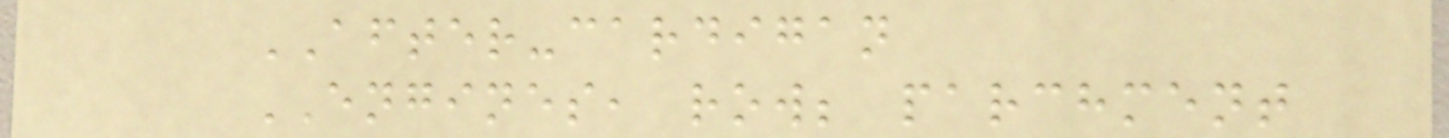AFTER-cardigan
ENGINES, row; parchment
